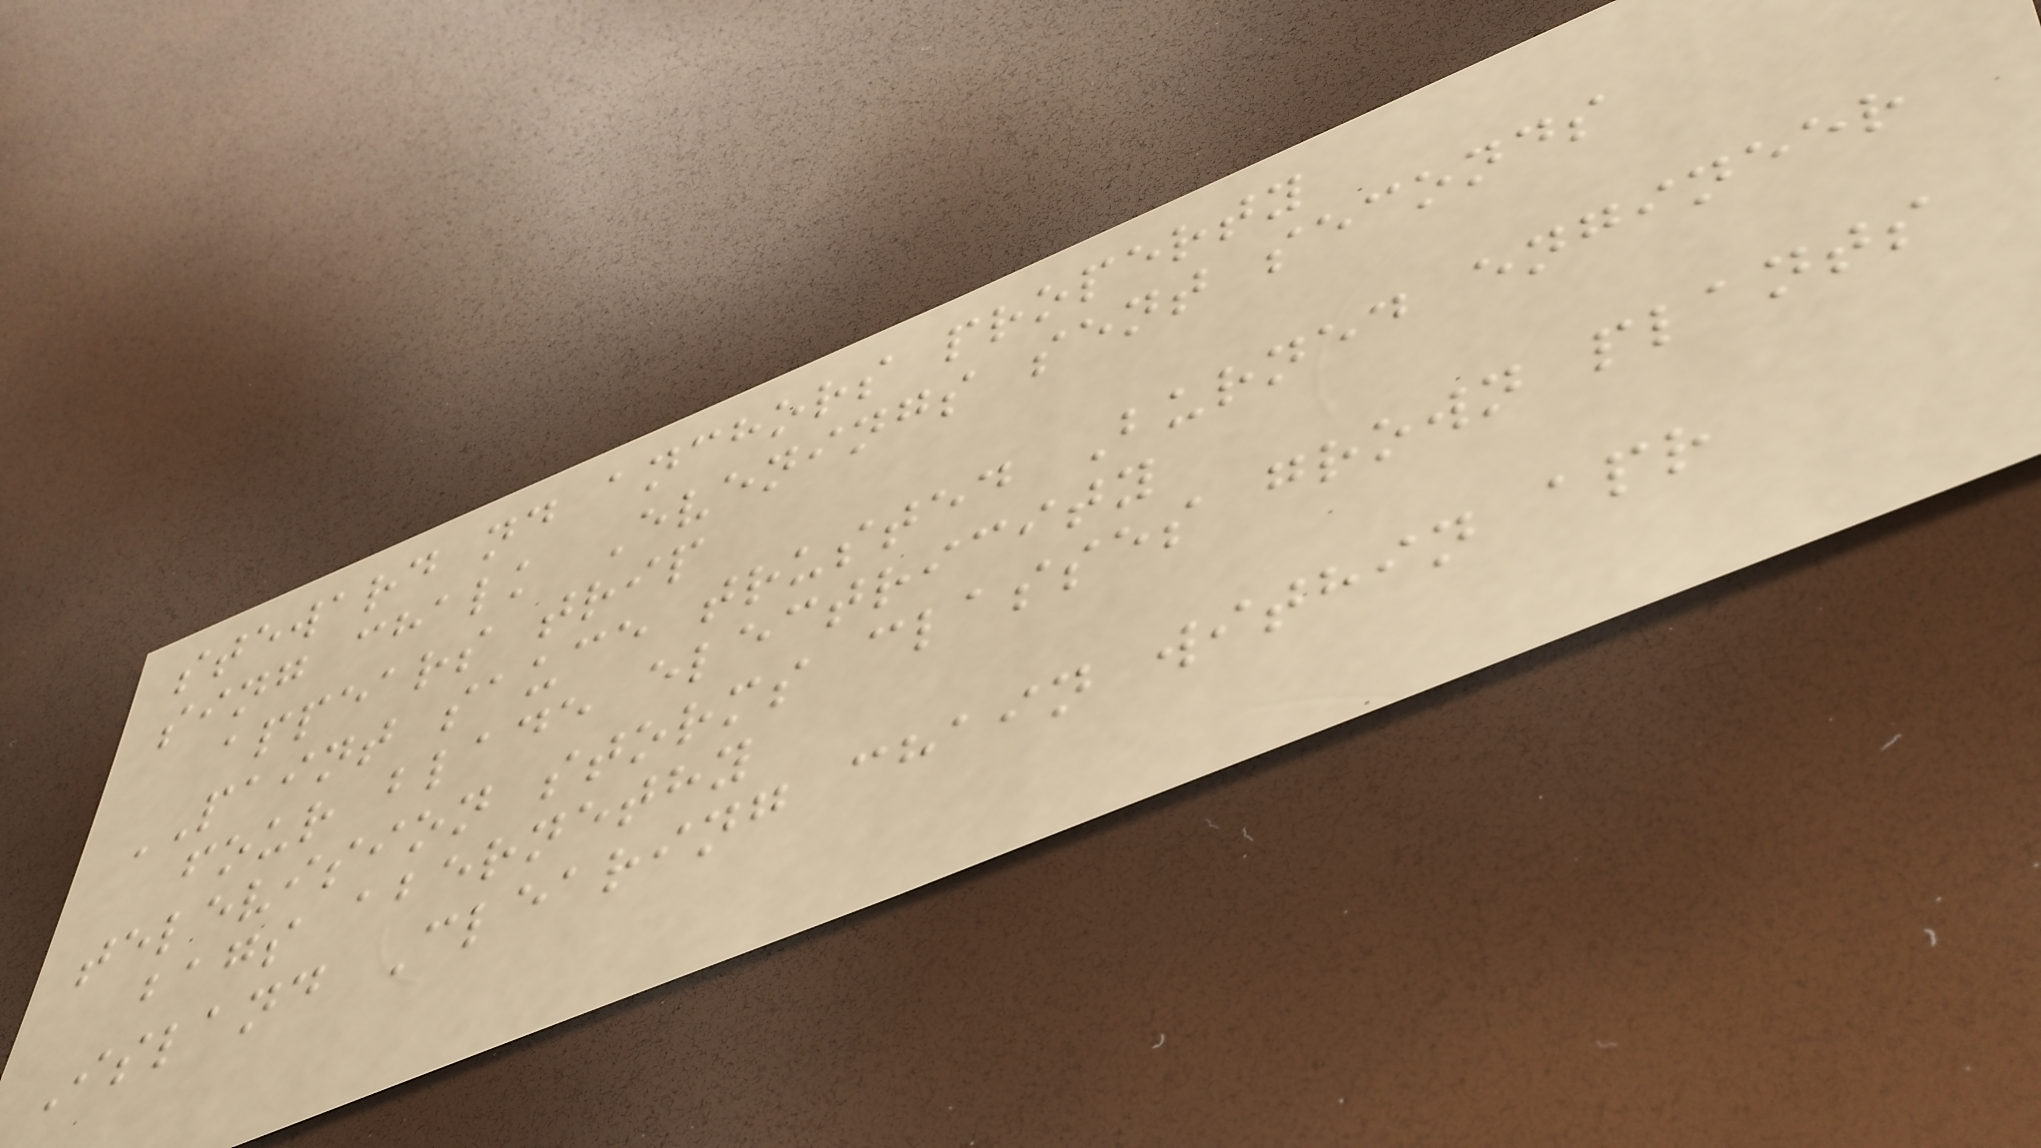steward nd anchors property
sing chalk Evenings sent seconds
appears trip
PAINT sauce trusted Burned engineer
four blade electricity
television storms classes grown plants
bags abernethy
Island Clearing chain within apr
